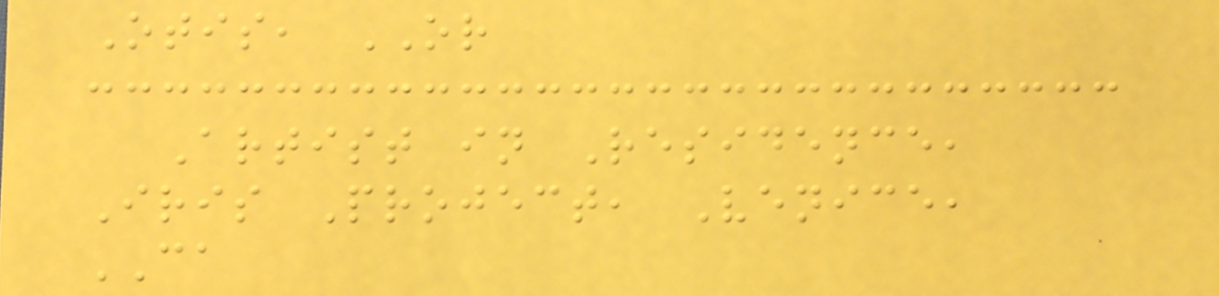Otis, OR
Artist in Residence,
Iris Project, Venice,
CA
